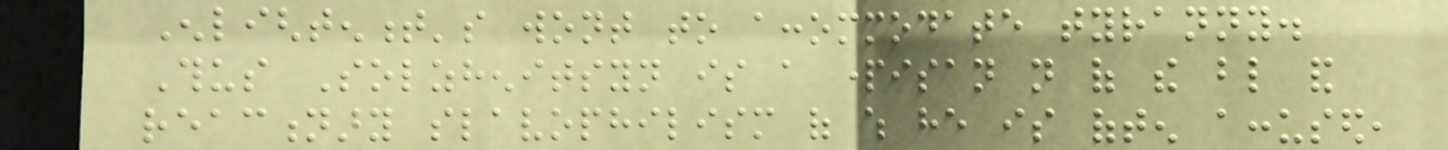Enlightenment's wont to accommodate tyranny.
Thus Solzhenitsyn is a partisan not of the blind and
reactionary slavophilism of which he is often accused,
